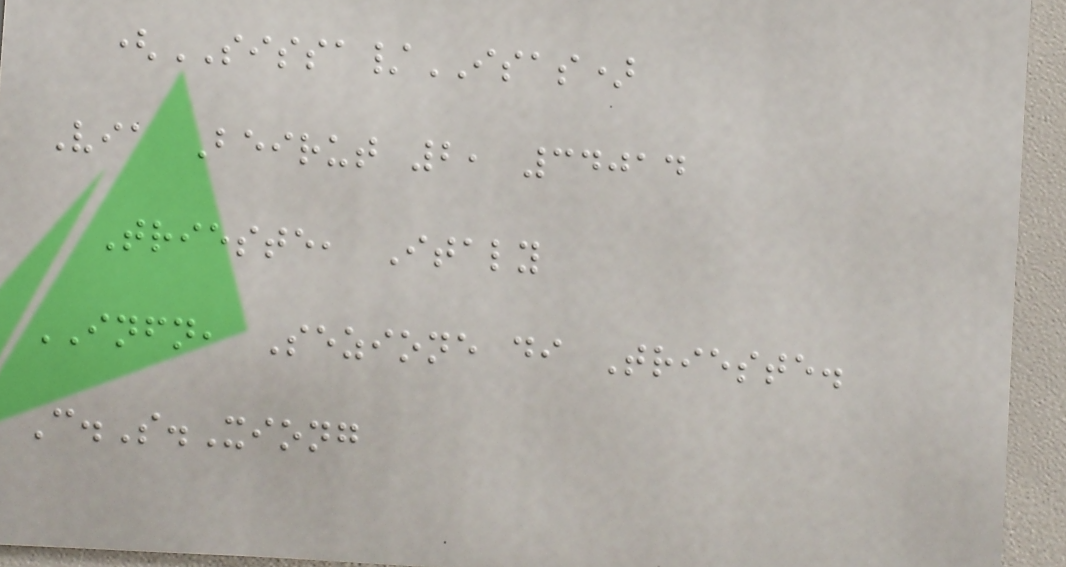(SISSA/ISAS)
Via Beirut 2, 34014
Trieste, Italy
INFN, Sezione di Trieste.
C.S.Xiong
